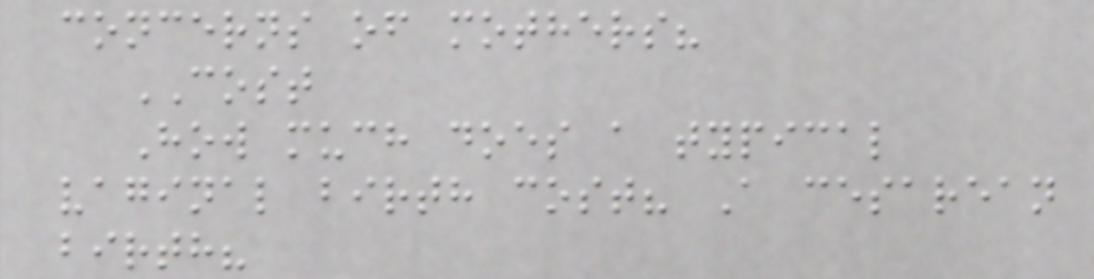concerns of mothers?
COST
How much does a typical
vaginal birth cost? A cesarean
birth?
